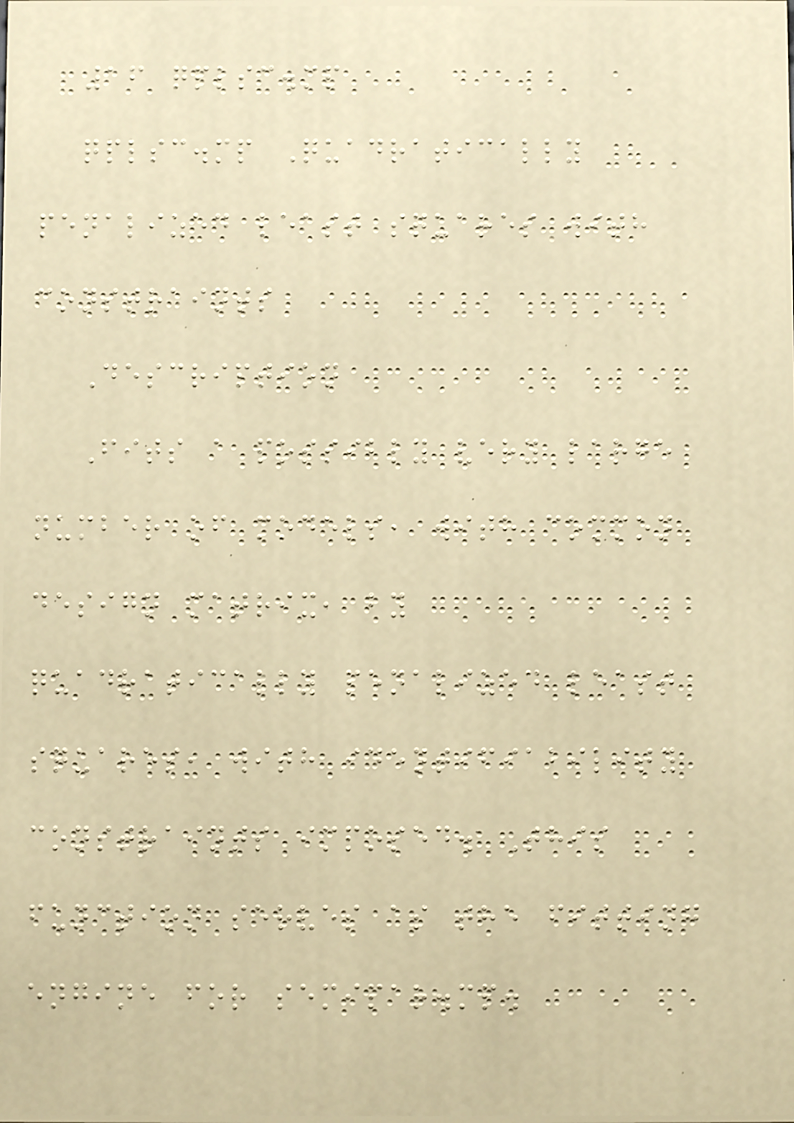16 qplsc.mp
qplsc.mp Quadratically
penalized least squares with
constraints
Description
Fits a possibly very large
number of models, with common
design matrix, by
quadratically penalized least
squares, with identifiability
constraints imposed. This
function serves as the fitting
engine for semipar.mp.
